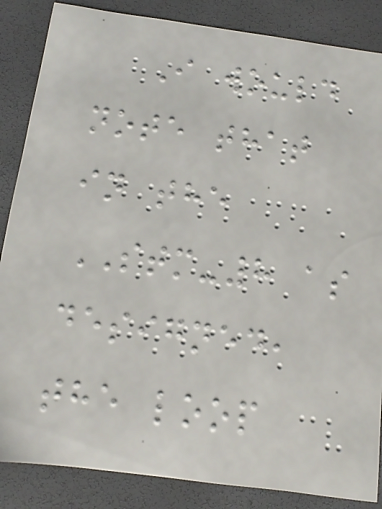I would
note that
in the
STM-8 as
designed,
the loop
